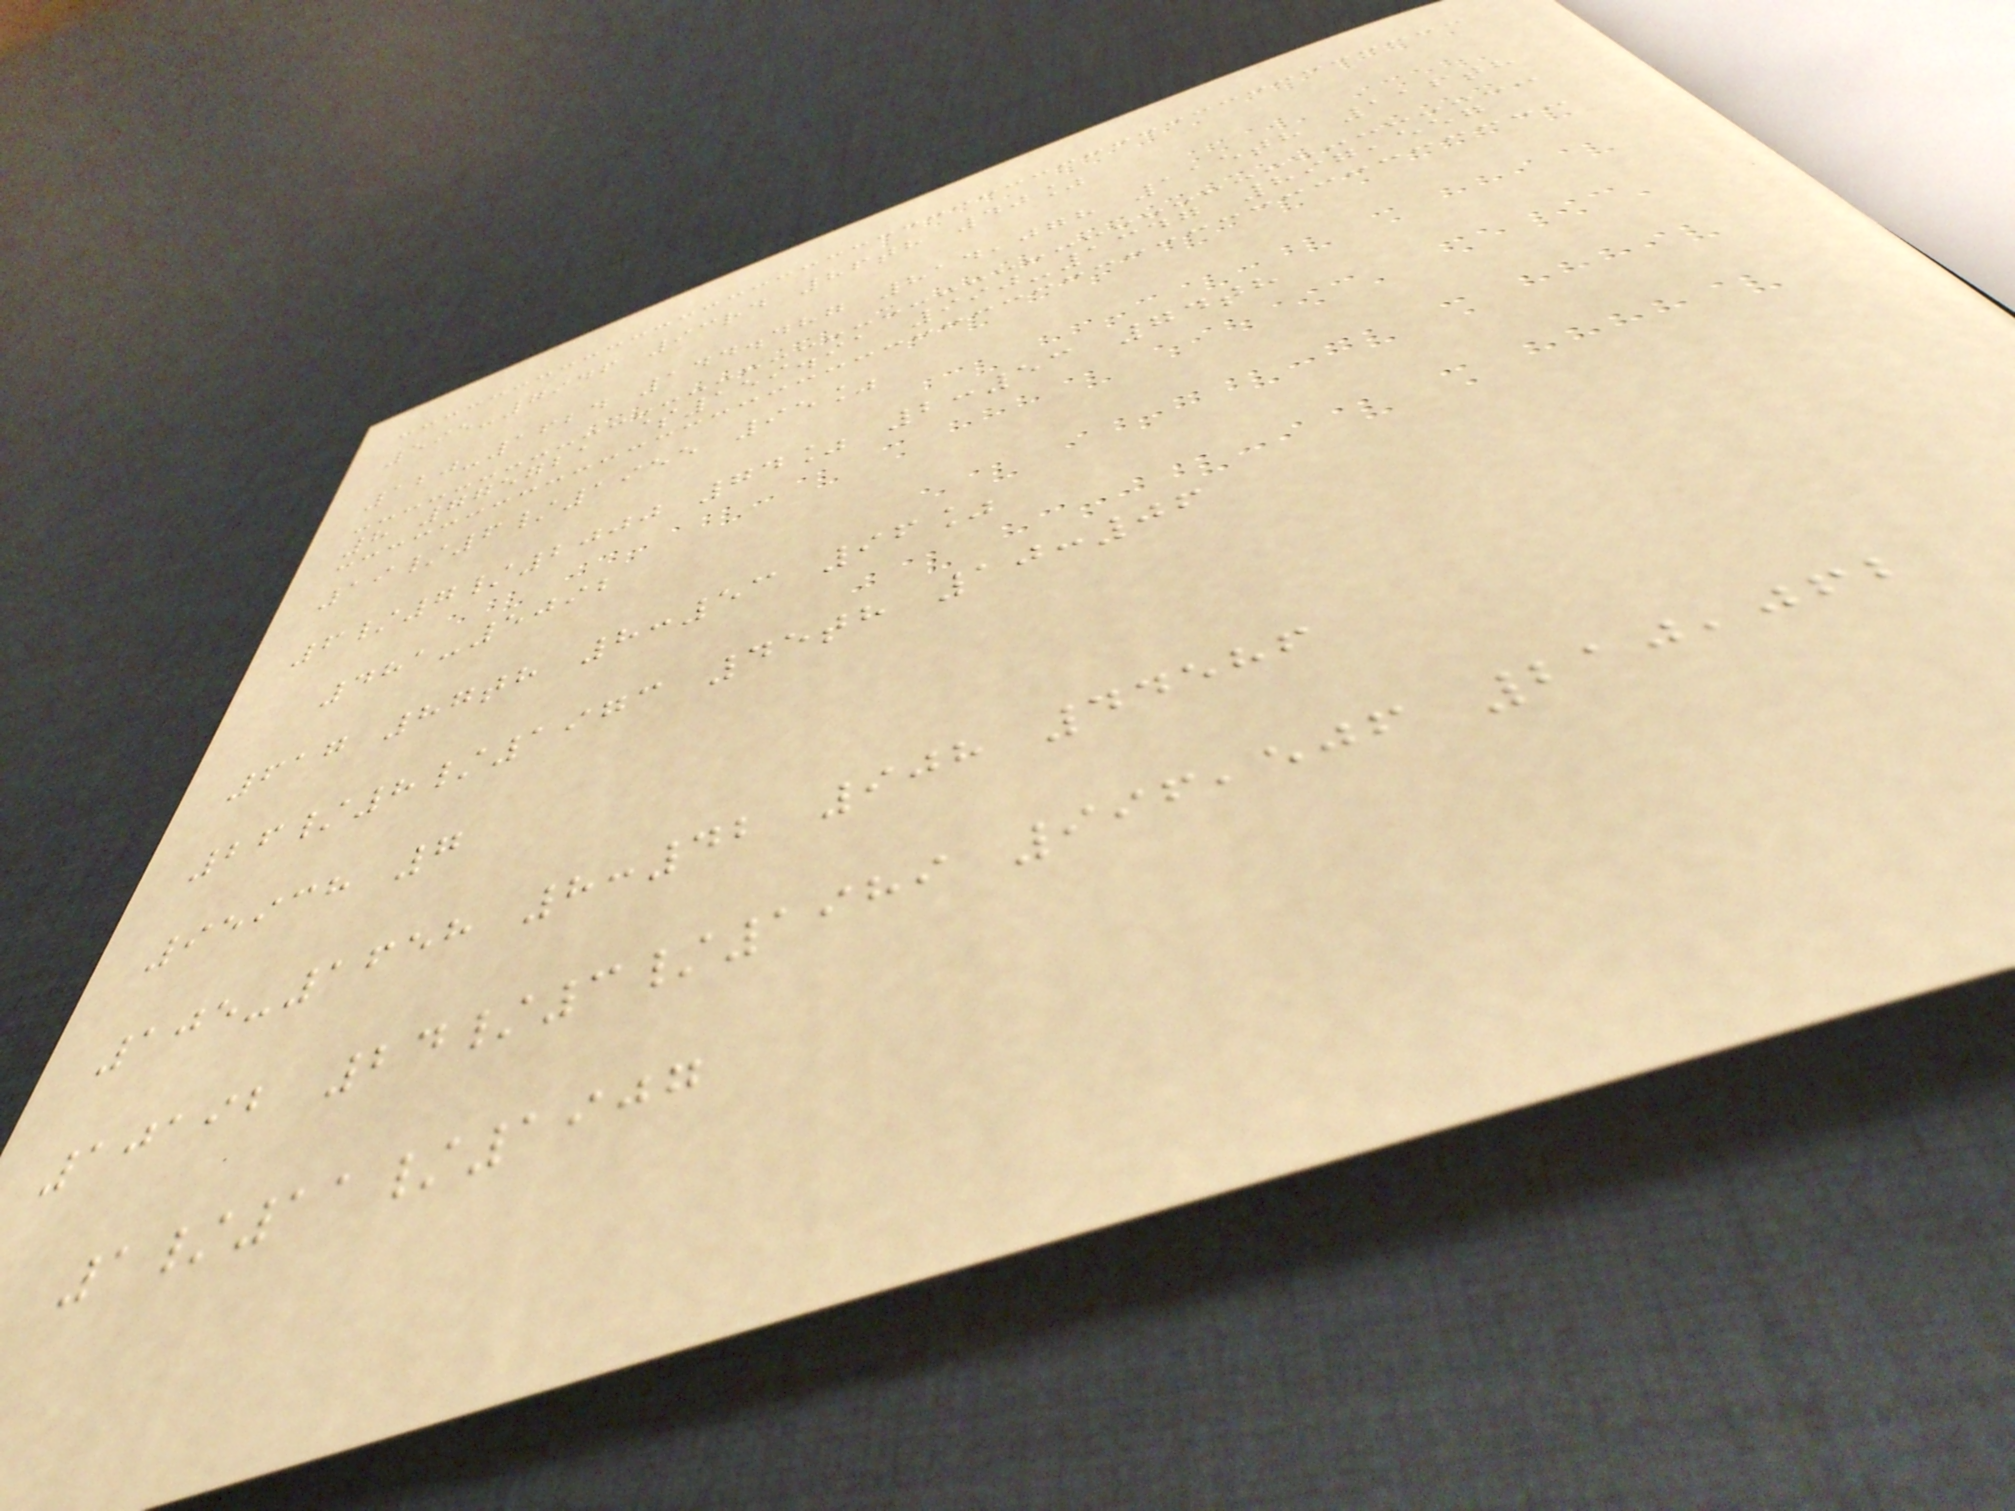595-7946 93rd 86th 40%
120-1624 144.487 814,078 115th 116th
8 775721 $159.91 990-1347 897,557
19/6/1955 95%
6/7/2000 74% 2:53 74th
481-5092
617 87th 8:53 96%
26/8/1973 45th 10:06
95938 7
105-1658 8:42 908 44586
10192 24/3/1989 996,506 210,062
1/11/1907
